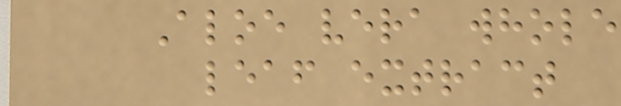Aloe vera whole
leaf extract
